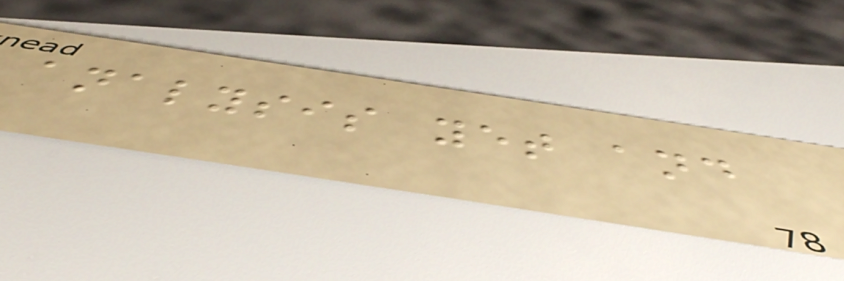analysis yet and
